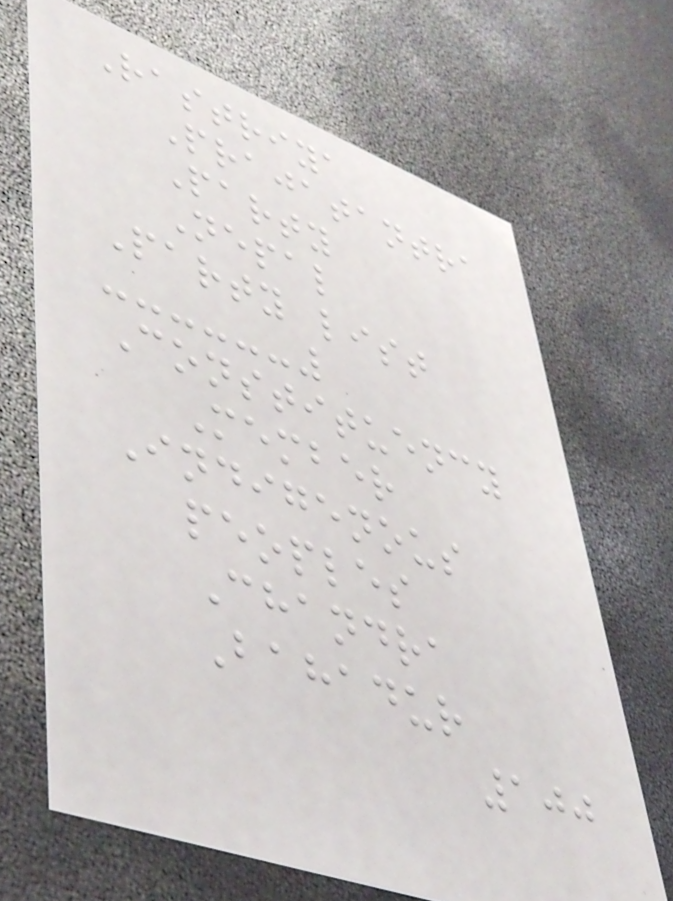Rastriya
Prajatantra
Party
Nepal
Party list
Constituency
Member
Indigenous
peoples
Chandra
Bahadur
100
